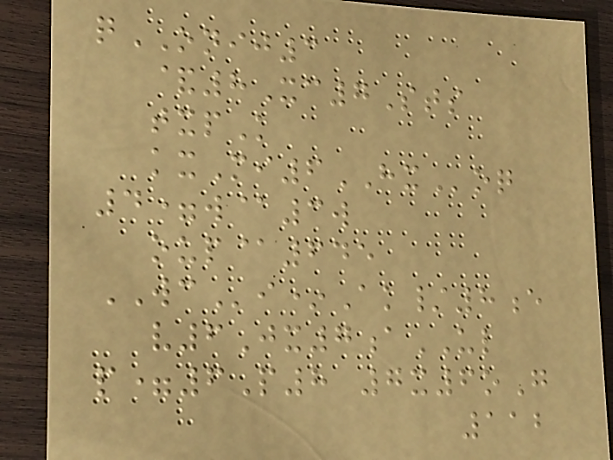qONIJ3
&8Xc7Sts
txpK
kxMi6HXoq
4=w@3w
oup@645
WCi*Ak/8e
v6Jx7aUL
p=6P8 7x6oG
112
